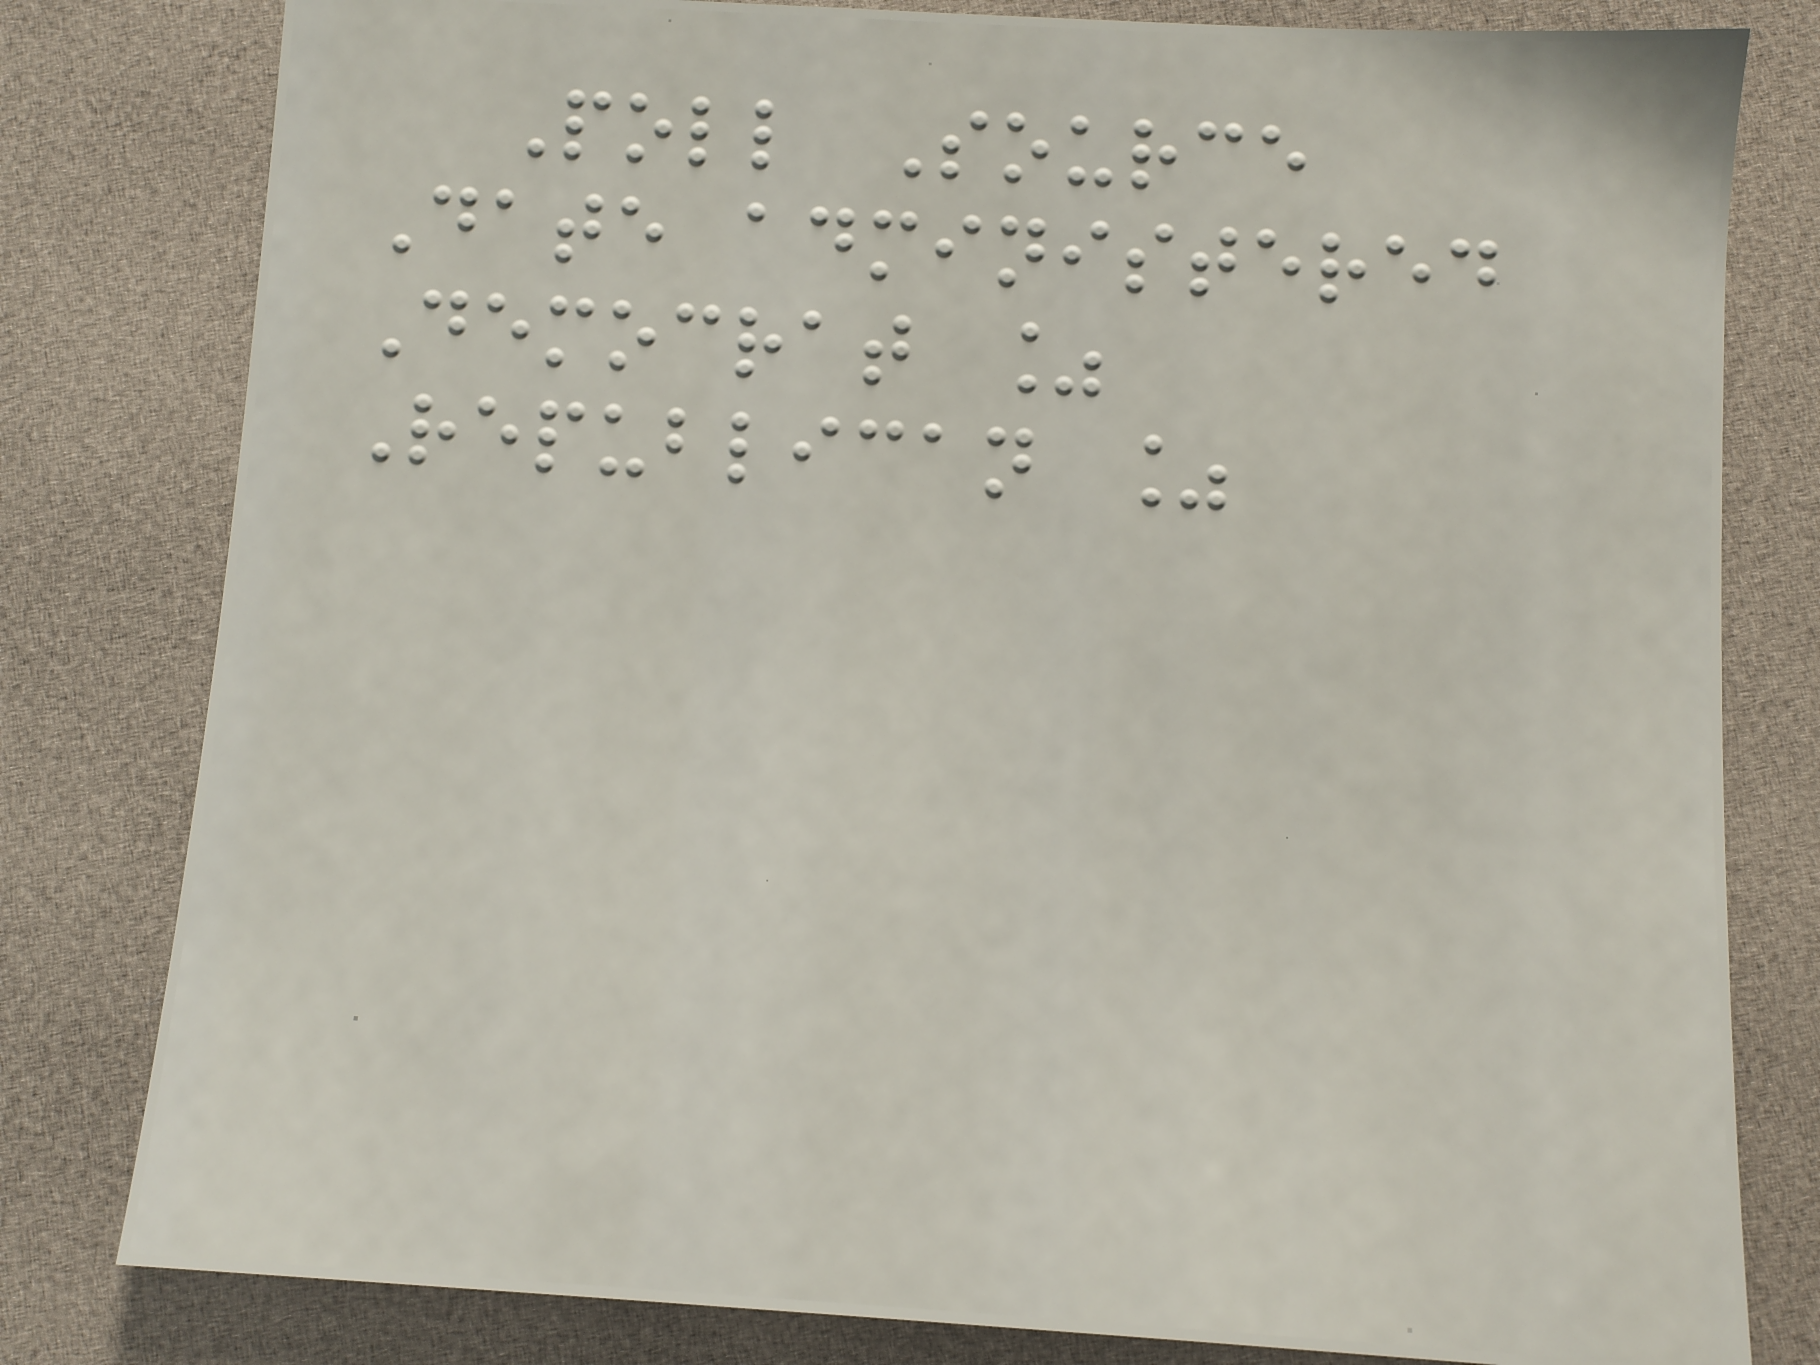Poll Source
Date administered
Democrat %
Republican %
